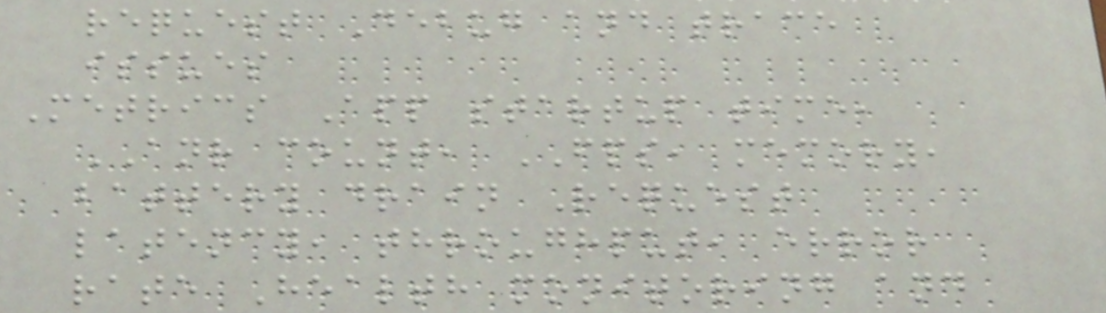request Debug and trace
issues
Metrics App startup time,
ANR count, FPS, memory,
battery drain Request
latency, throughput, error
rate Health monitoring and
